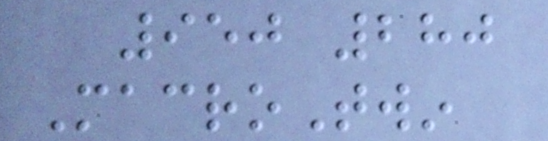950 280
MacroTwin
